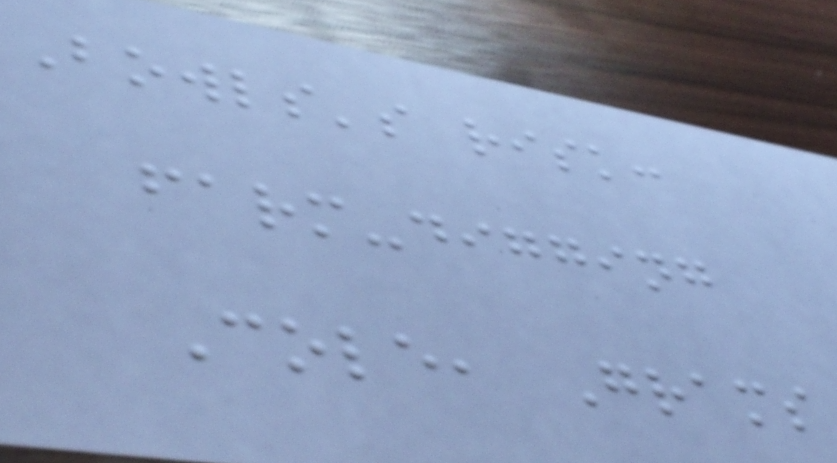Bowls's risk:
farm-digging
Cole, Grams
